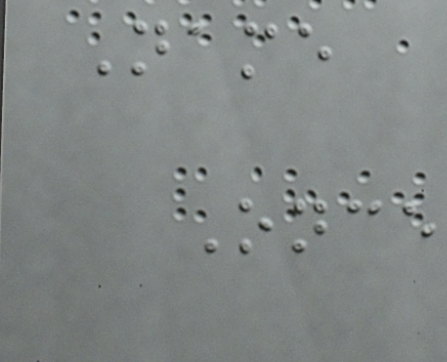Name
Once
